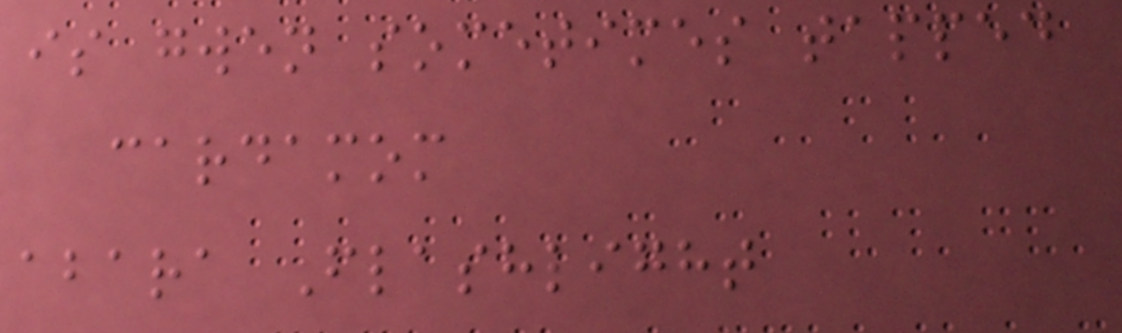is gwen sometimes tapped
cardamom
abara Flashlight
